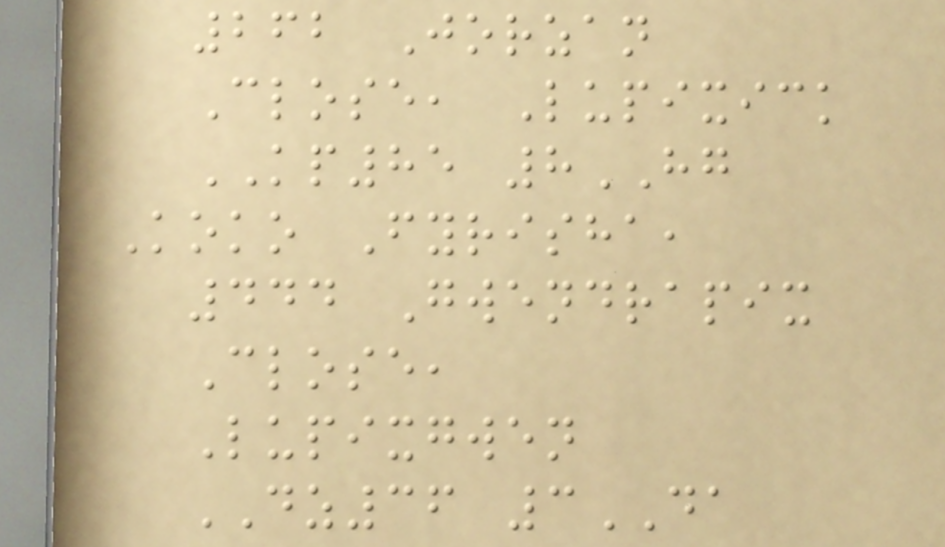262 Jorzan
Close, Lupixick
KP85 8HG
Koko Fyrisha,
444 Gwendrapix
Close,
Lupixgwen
DZ36 3DA
